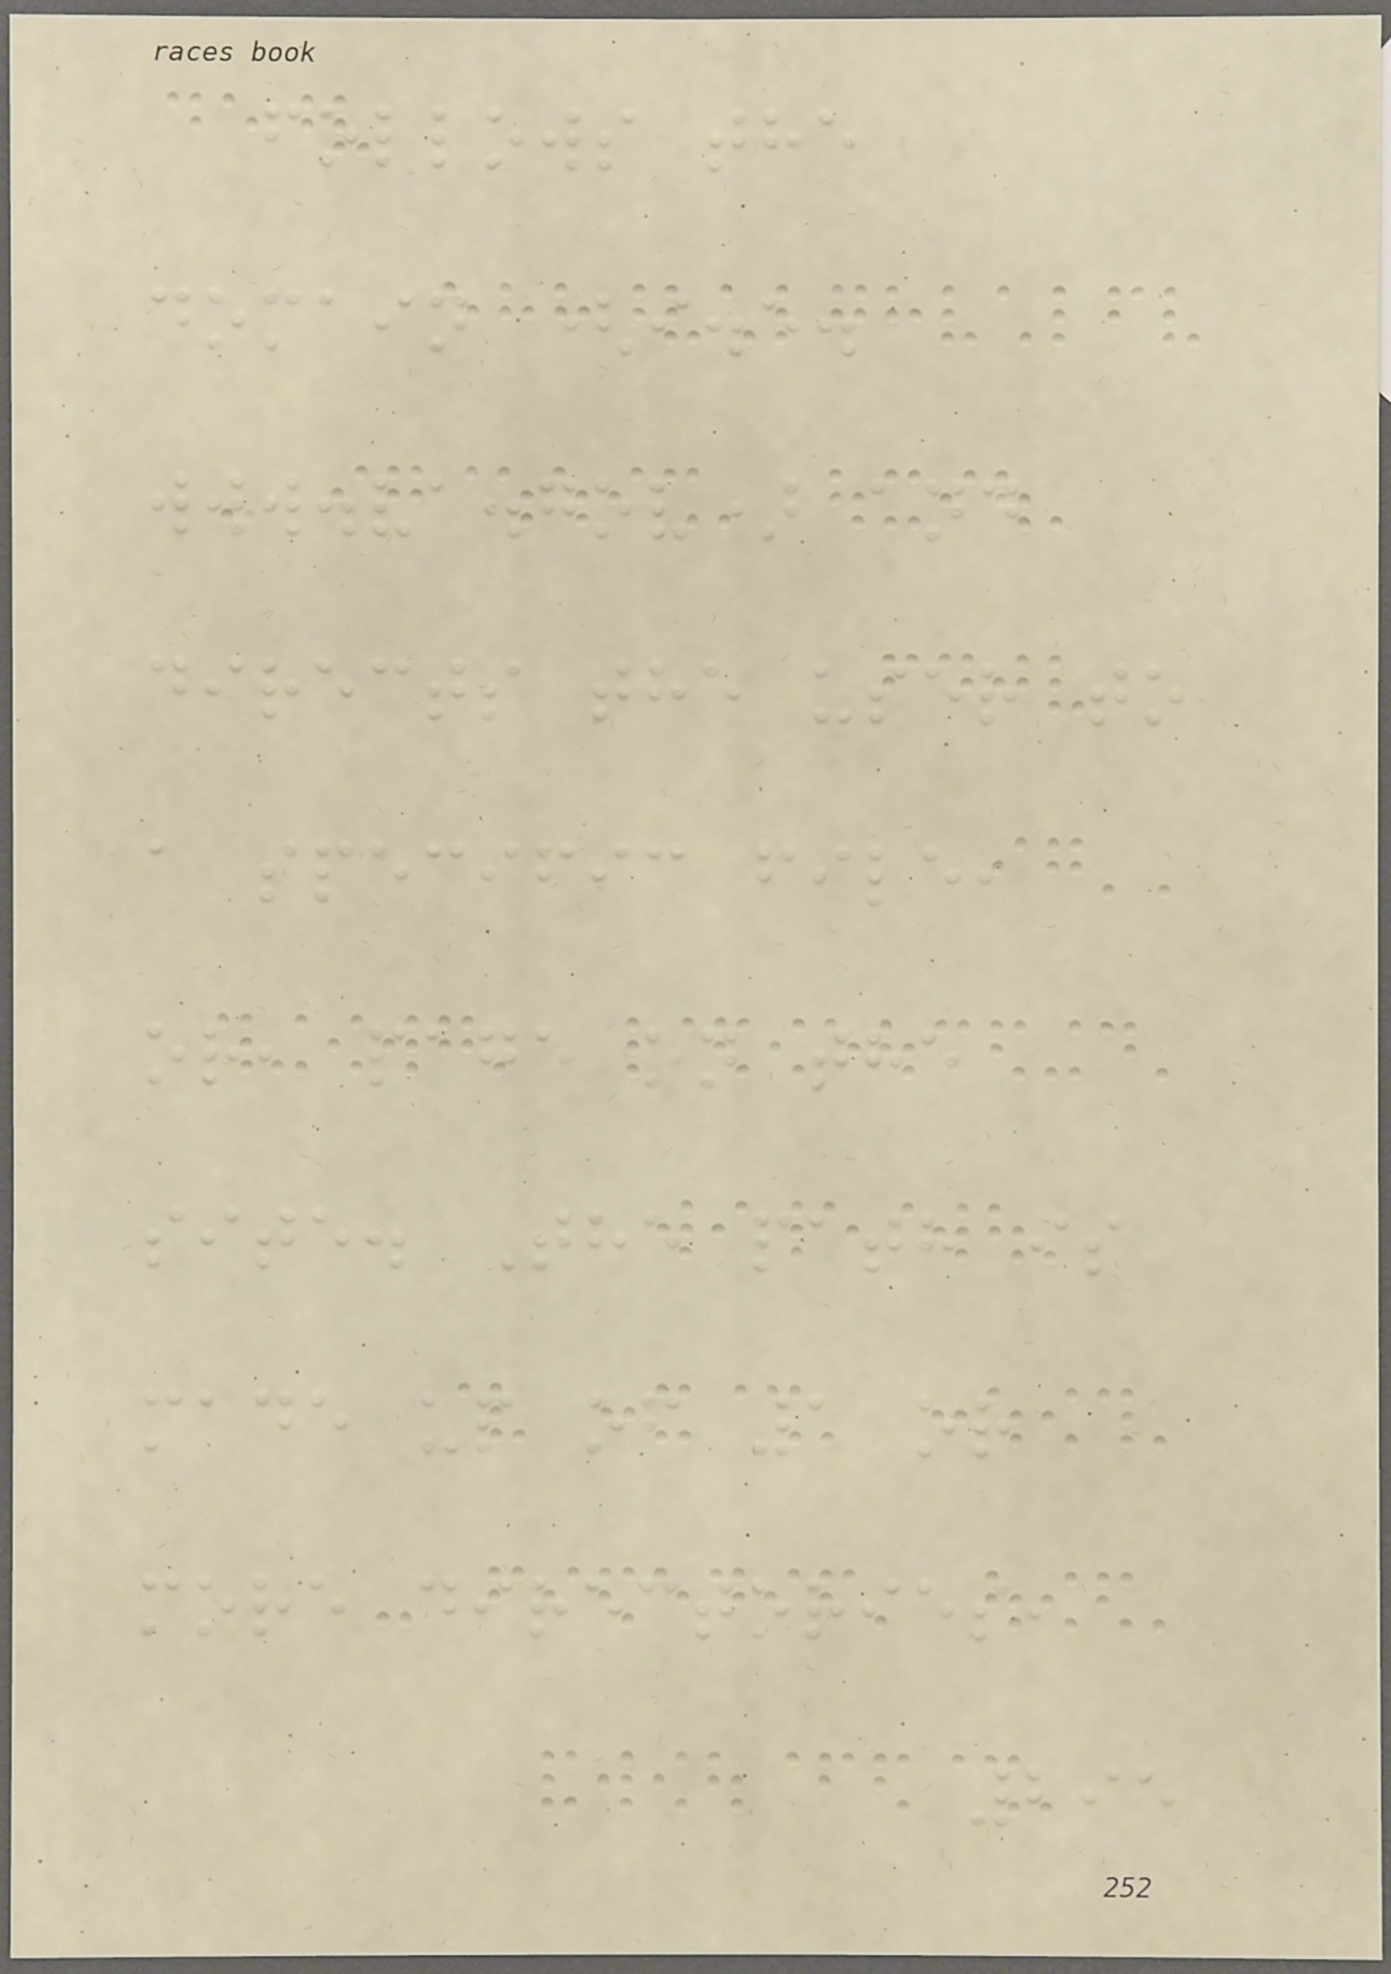follows the
domain (i.e.
www.va.gov) and
directs the user to
a specific file,
or, page on the
site. The path is
made up of 1 or
more directories,
295
